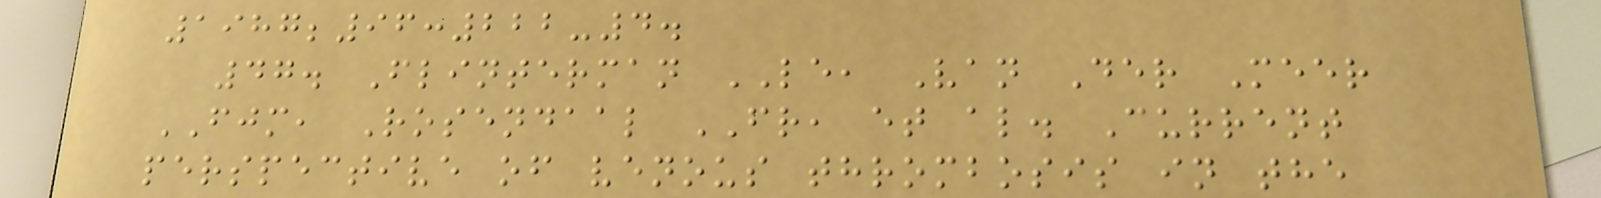1987;96:222-4.
47. Flinterman LE, Van Der Meer
FJM, Rosendaal FR, et al. Current
perspective of venous thrombosis in the
